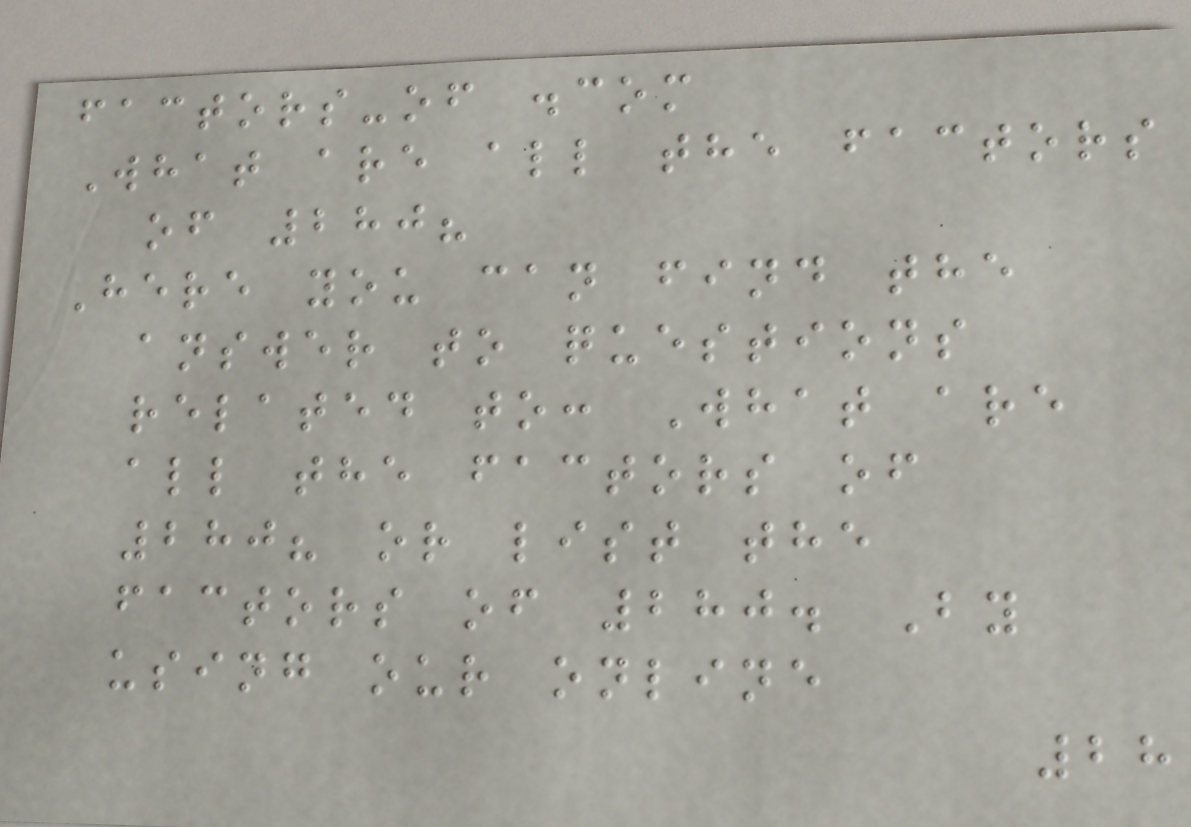factors-of .com
What are all the factors
of 280?
Here you can find the
answer to questions
related to: What are
all the factors of
280? or list the
factors of 280. By
using our online
28
